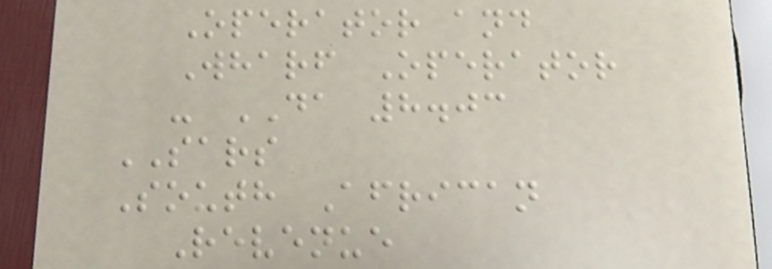Operator and
Wharf Operator
- DA 8.03
SARS
South African
Revenue
